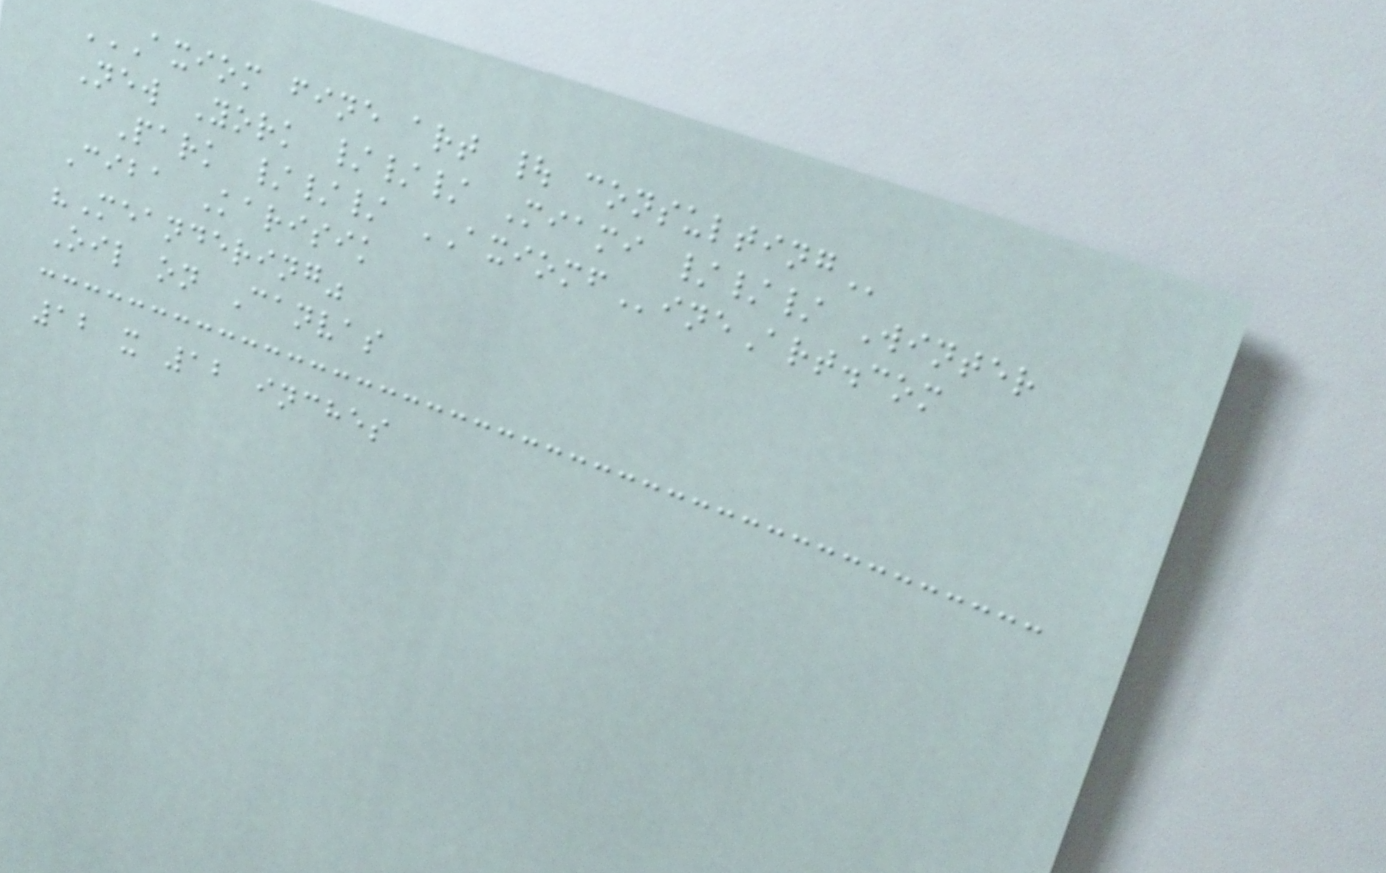AXIOM FINE ART | CONSULTING
New York /// Miami /// Winter
Park /// AXIOMFineArt.com
Ciba Karisik
"Meandering"
Oil on Canvas
12 x 12 inches
